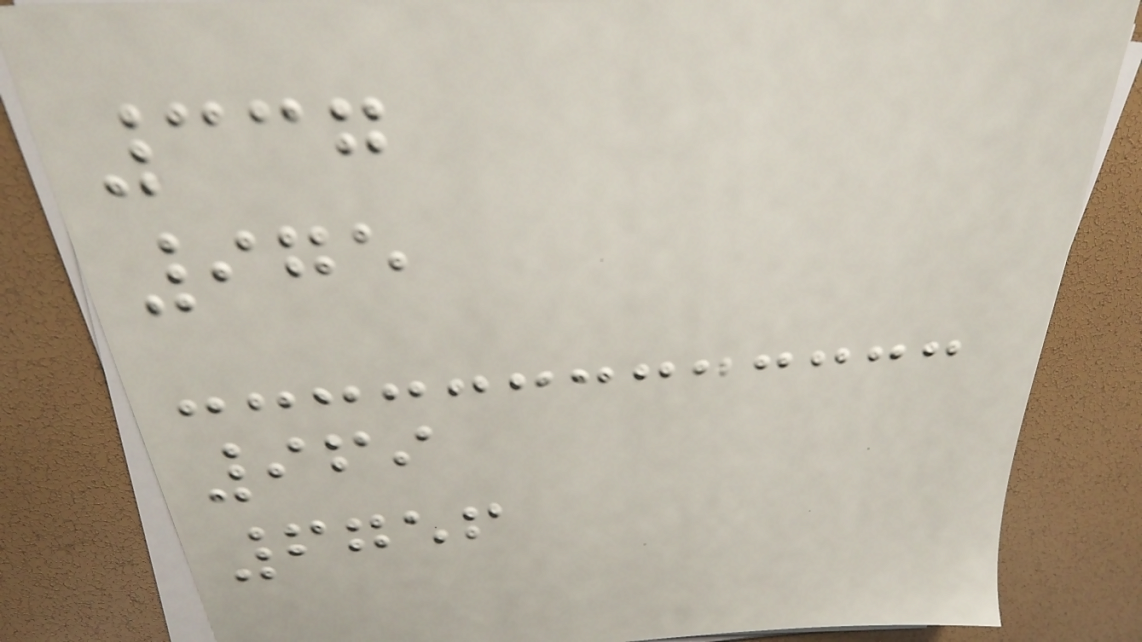337
975
969
6756
